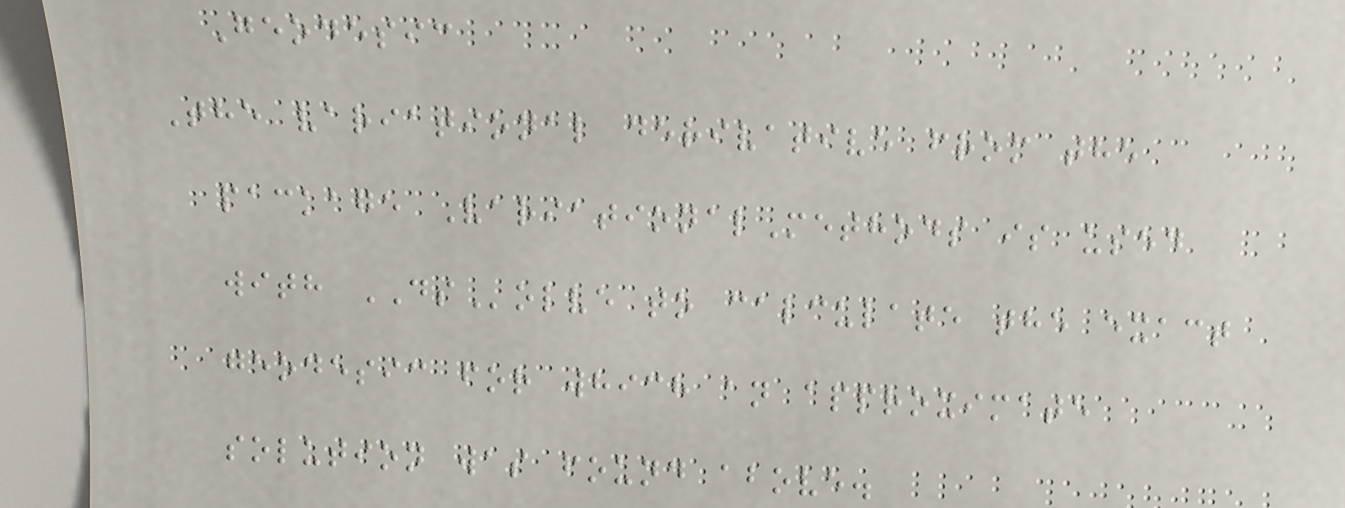Geodesic
The variational derivative from the
package VariationalMethods is used
with DSolve to calculate the exact
geodesic for which an approximate
solution was found above.
